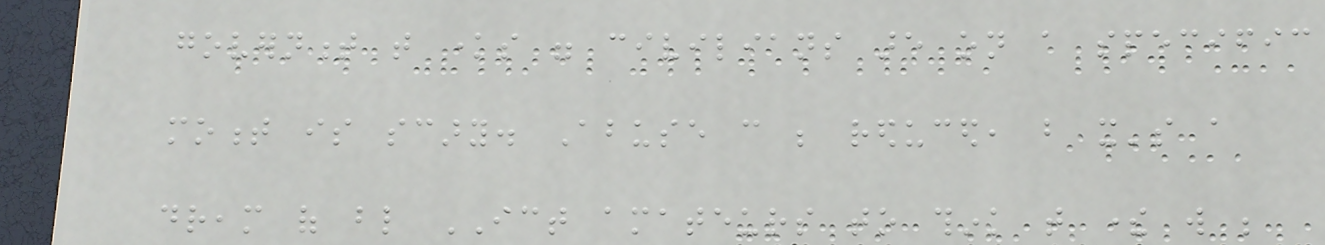government that knows were civilians are on a specific
moment is scary. Abuse can be reduced, but it's a
dream of blind ICT amateurs to think that there will be
